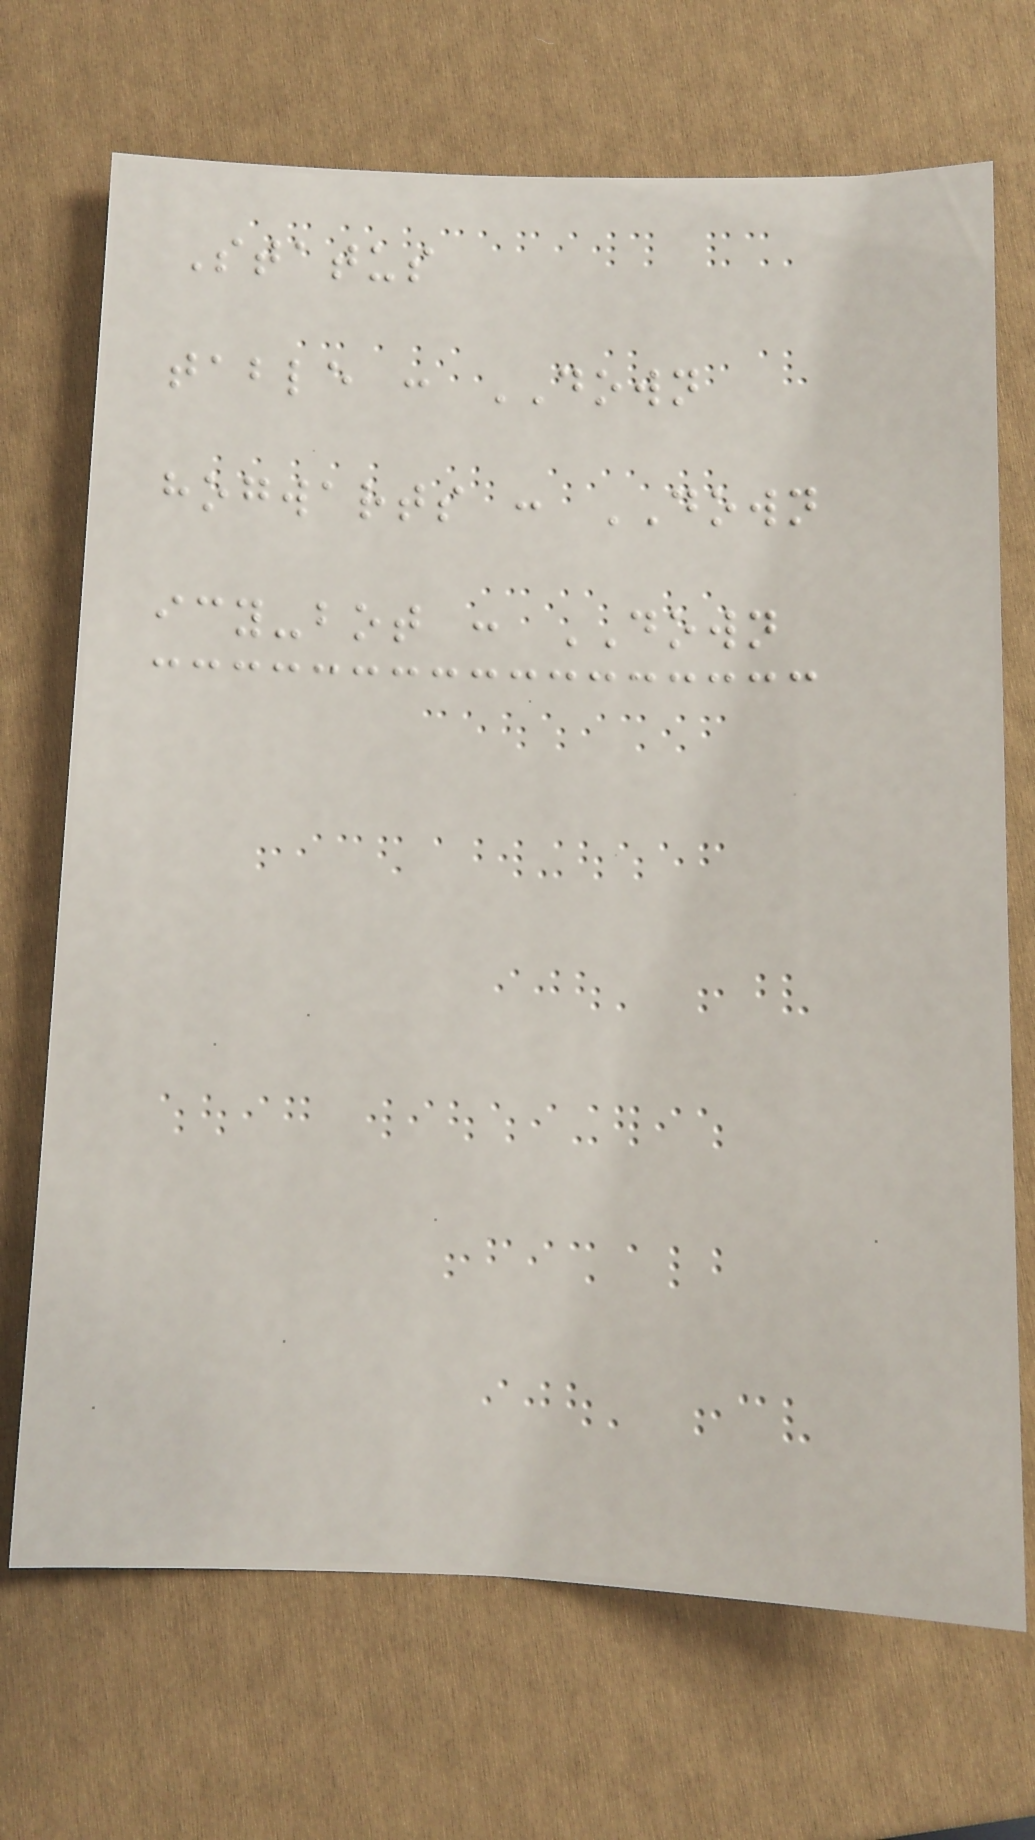Status
table : DOWN
hogwarts : DOWN
icy-bot : DOWN
